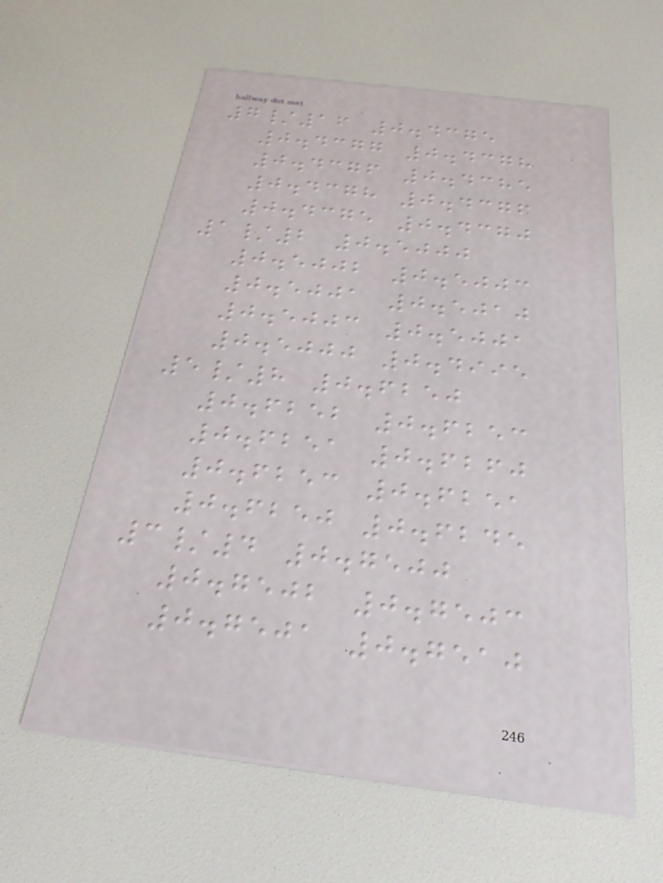7/16 0.4375
0.4377 0.4378
0.4376 0.4385
0.4378 0.4376
0.4375 0.4370
1/2 0.5000
0.5002 0.5003
0.5001 0.5010
0.5003 0.5001
0.5000 0.4995
5/8 0.6250
0.6252 0.6253
0.6251 0.6260
0.6253 0.6251
0.6250 0.6245
3/4 0.7500
0.7502 0.7503
0.7501 0.7510
